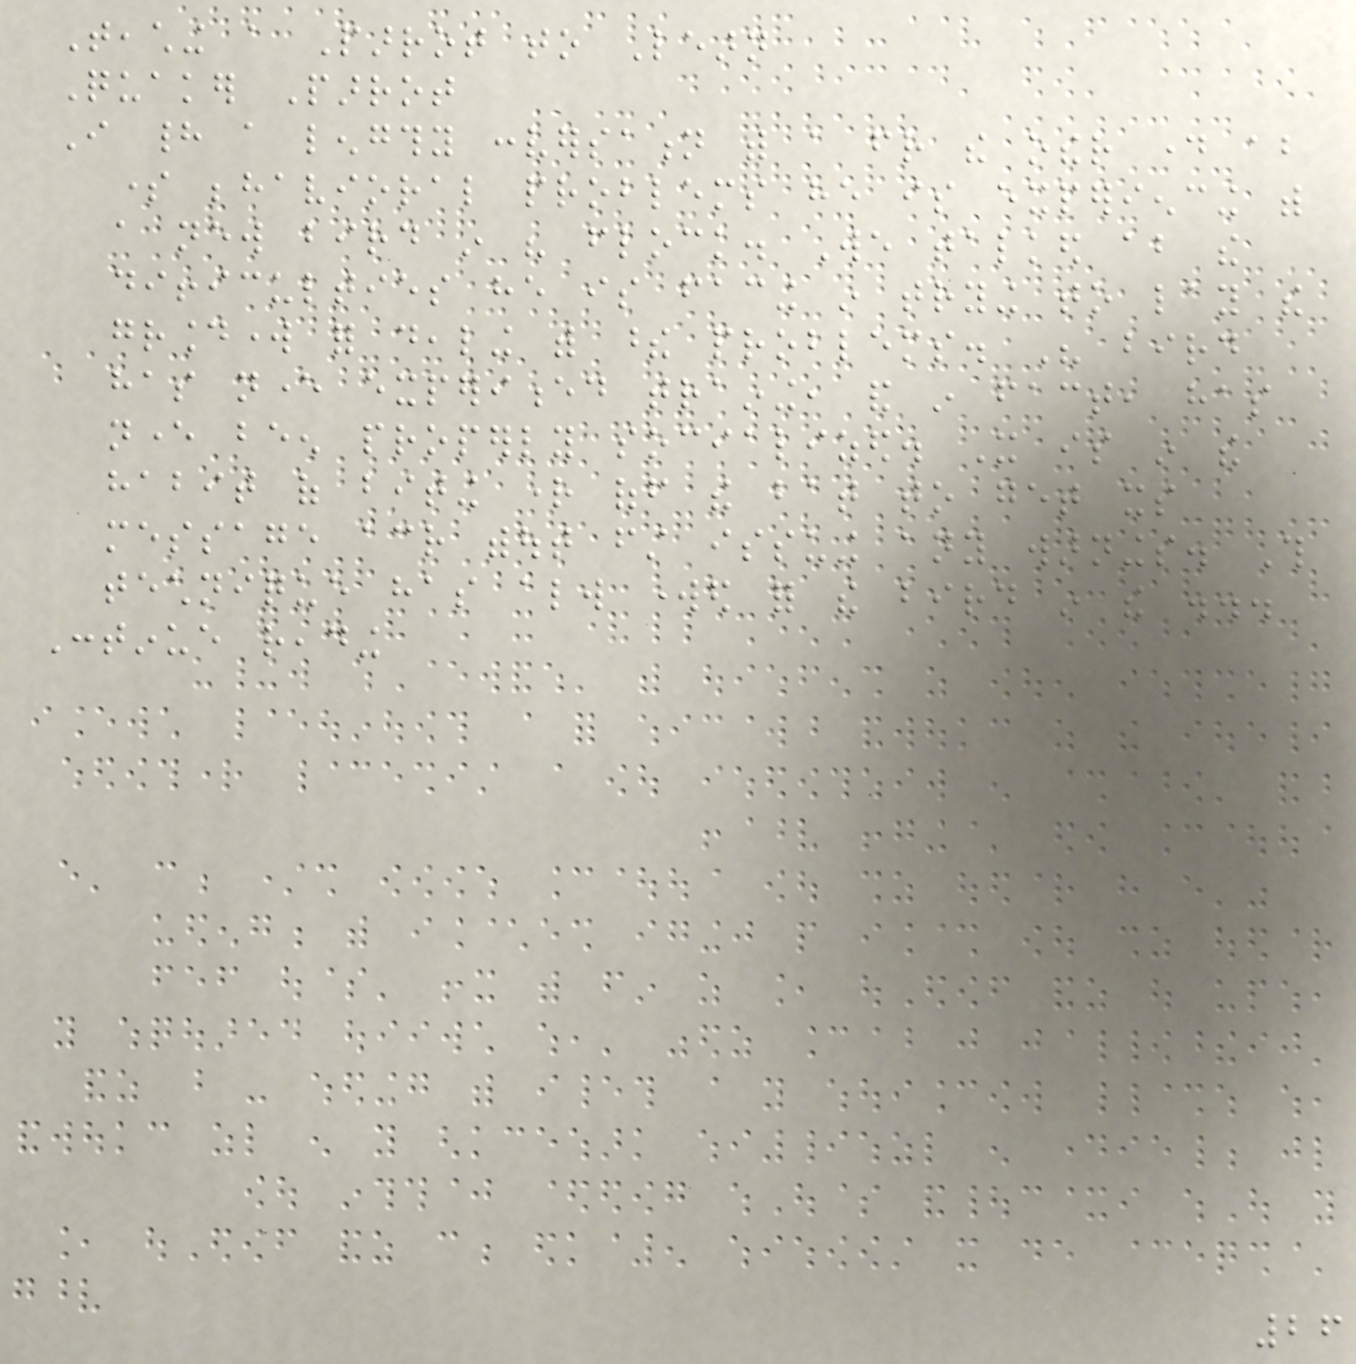Teaching a Parrot to Learn
Quaker Parrot
I had a lengthy conversation with a friend the other day about
some behavioral problems he is experiencing with
a new bird in his flock. We talked about the
difficulties he is facing in trying to lay the
groundwork for dealing with these problems. His bird
has never experienced training, and in fact, has
never been properly socialized. It is in the
habit of biting right off the bat to get its
message across without first issuing any warnings. This
technique has always worked for the bird in the ...
Continue reading
26
